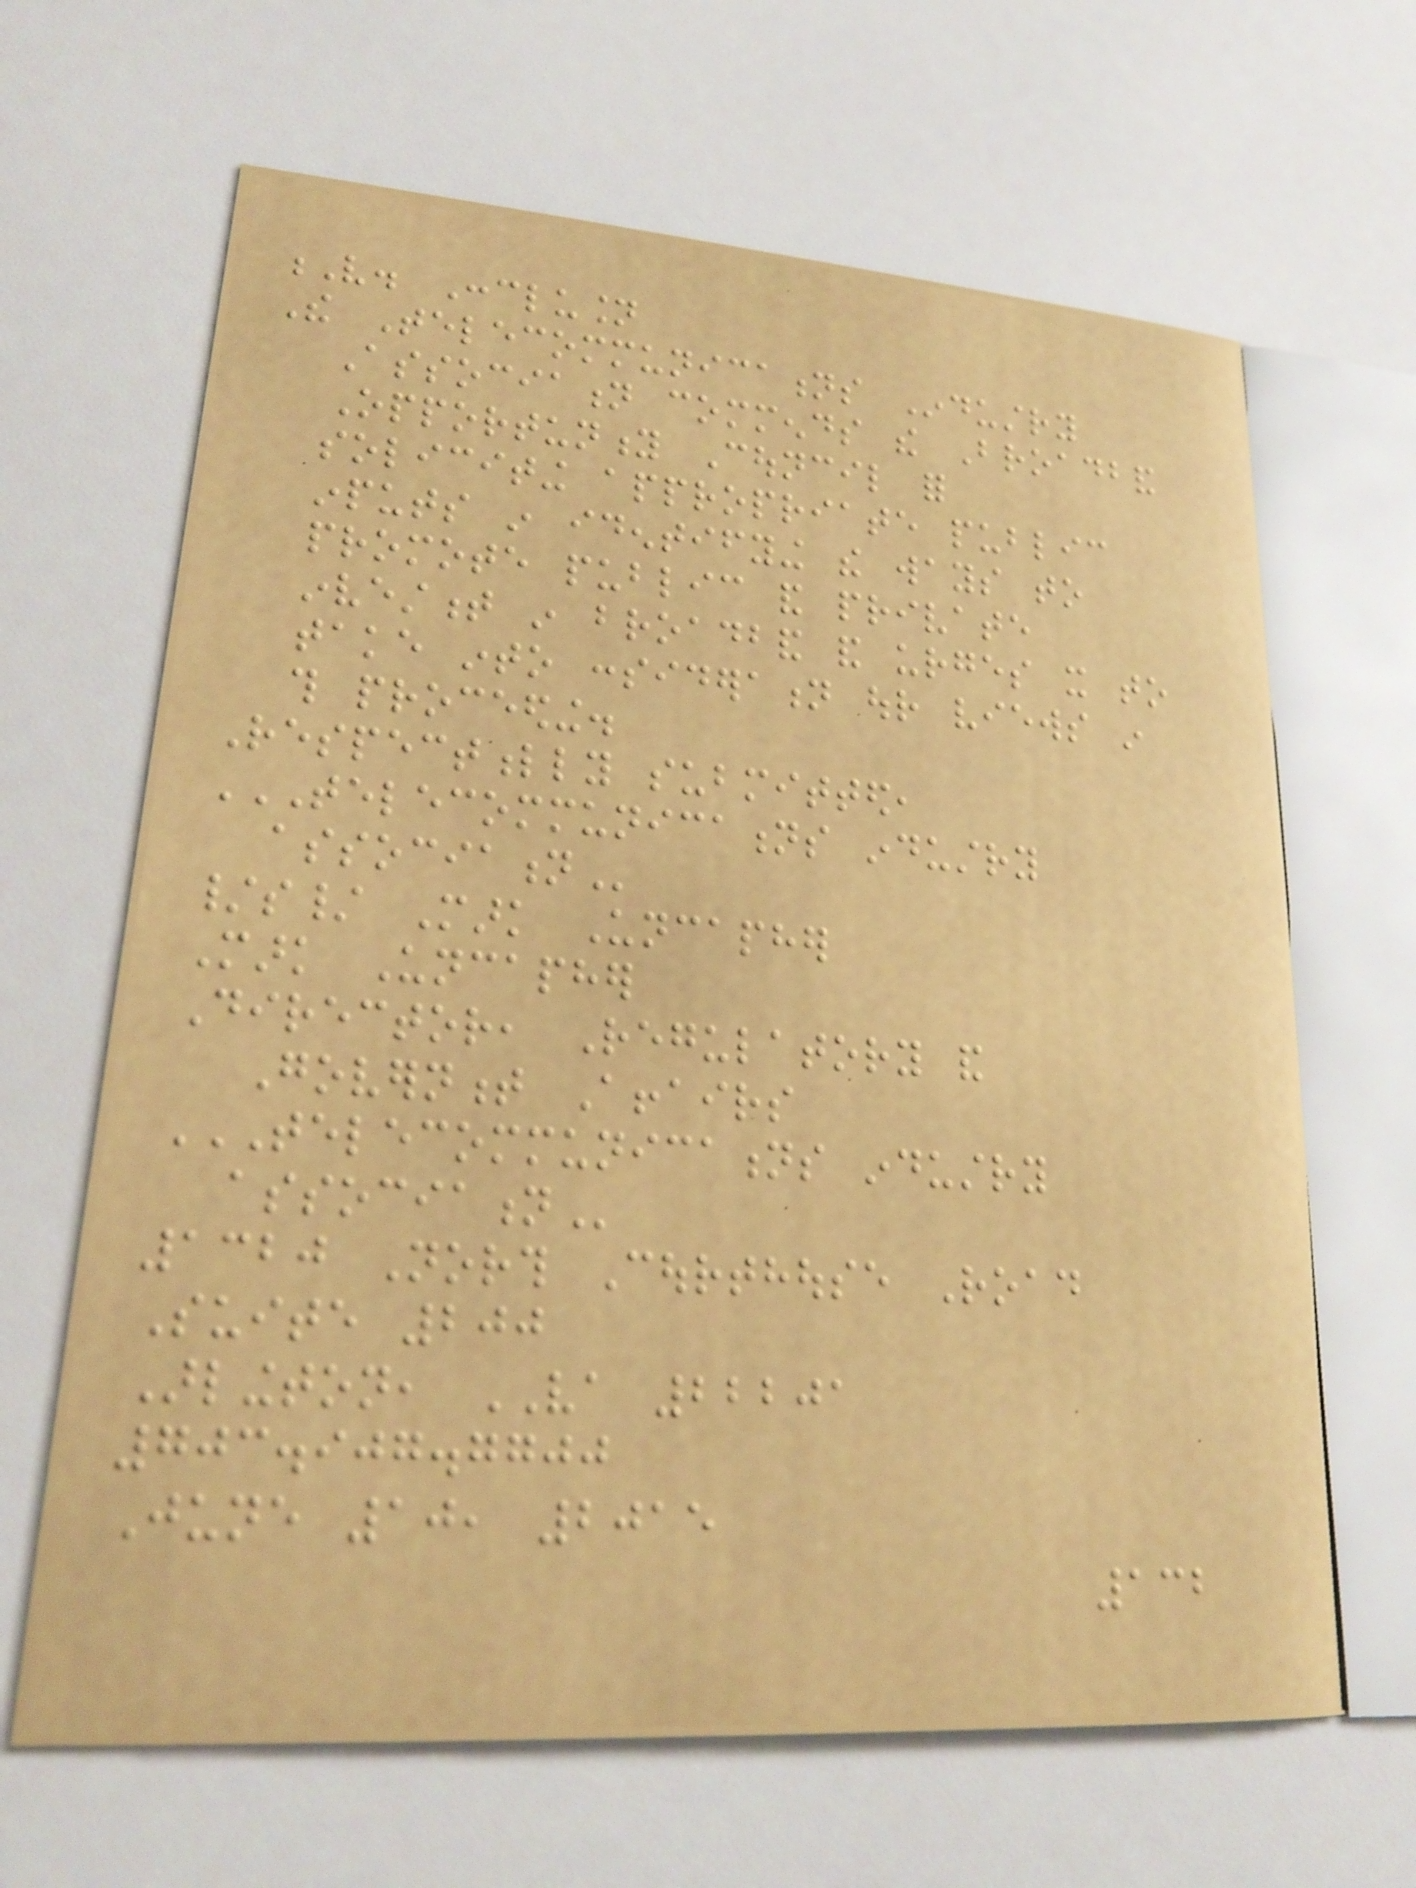V. Conclusion
The Telecommunications Industry
Association commends the Broadband
Opportunity Council for
soliciting appropriate public
inputs in identifying the ways to
promote public and private
investment in broadband and urges it to
take into consideration our views in
this proceeding.
Respectfully submitted,
TELECOMMUNICATIONS INDUSTRY
ASSOCIATION
/s/ Mark Uncapher
Mark Uncapher
Director, Regulatory and
Government Affairs
TELECOMMUNICATIONS INDUSTRY
ASSOCIATION
1320 North Courthouse Road
Suite 200
Arlington, VA 22201
703.907.7700
June 10, 2015
132
